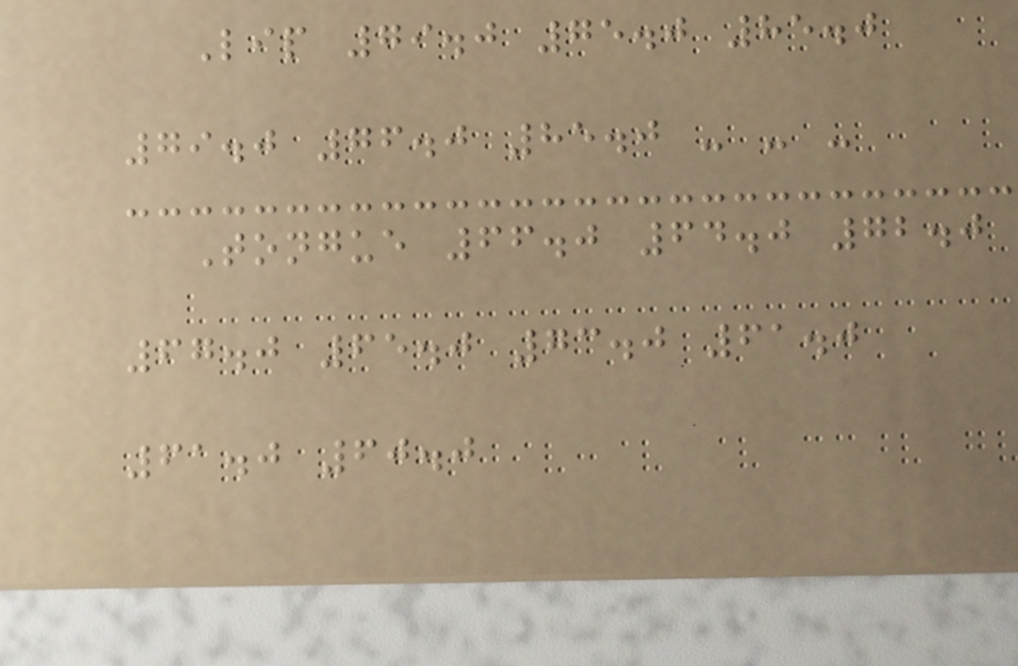Lip 79.0 75.0 85.0
79.0 76.0 85.0 - - -
Tongue 66.0 64.0 72.0
67.0 65.0 73.0 61.0
61.0 60.0
